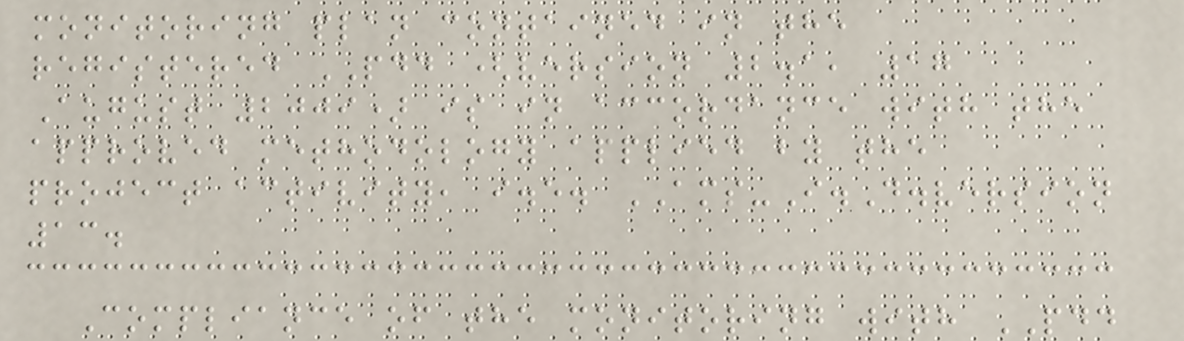monitoring plan contained in the
registered PDD (version 2.1, 17
August 2009) is in accordance with the
approved methodology applied by the
project activity, i.e. AMS-I.D.version
13.
Compliance of the monitoring with PDD
